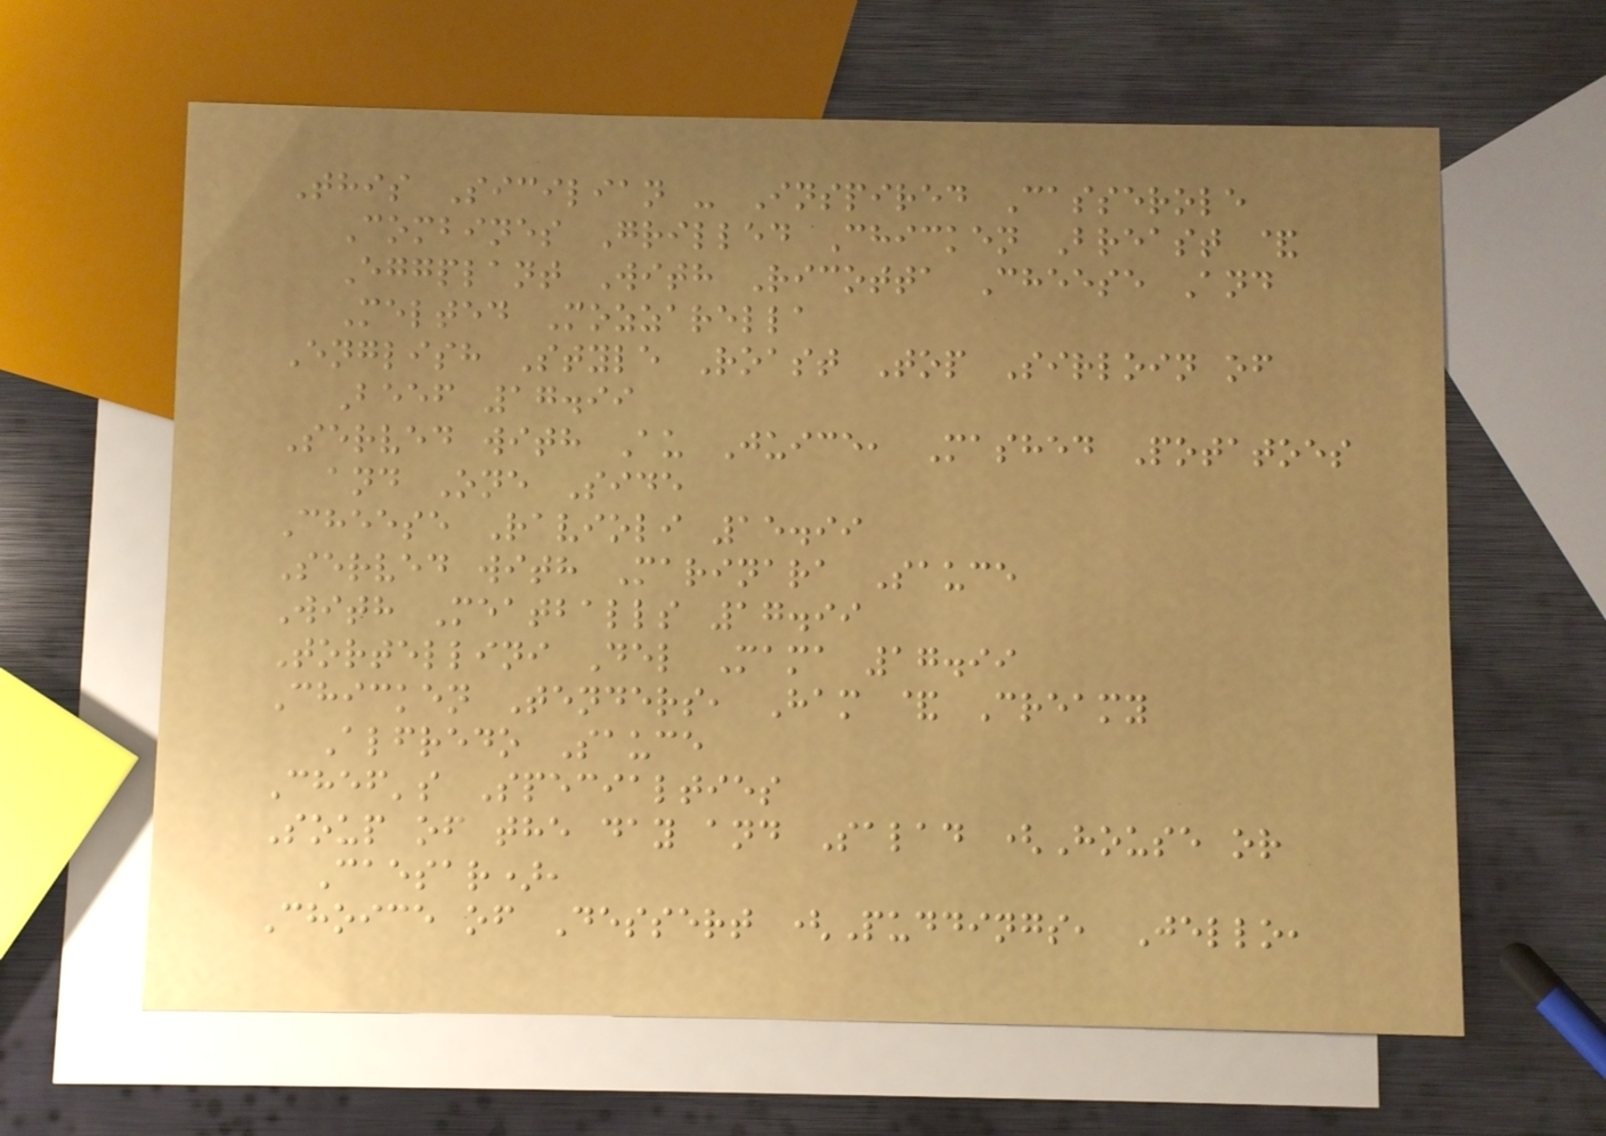This Sicilian - Inspired Casserole
Combines Grilled Chicken Breast &
Eggplant With Ricotta Cheese And
Melted Mozzarella
English Style Roast Top Sirloin of
Beef 17.99
Served with Au Juice, Mashed Potatoes
and One Side
Cheese Ravioli 15.99
Served with Marinara Sauce
With Meatballs 17.99
Tortellini Del Mama 17.99
Chicken Tenders, Ham & Creamy
Alfredo Sauce
Chef's Specialties
Soup of the day and Salad (House or
Caesar),
Choice of Dessert (Puddings, Jello,
